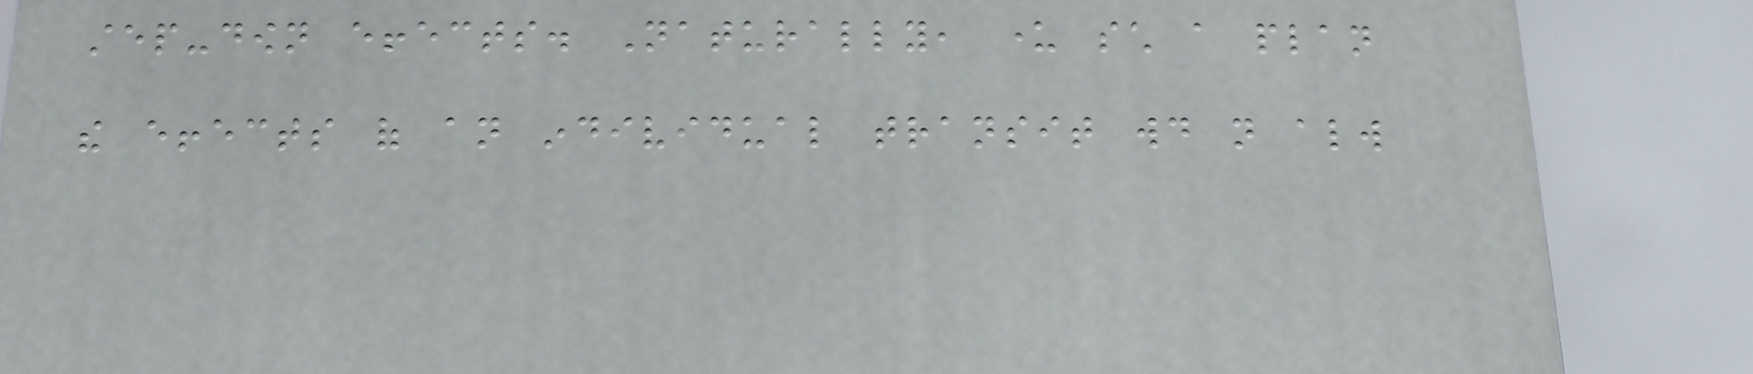step-down effects. Naturally, under such a plan
the effects of an individual transit would not always
